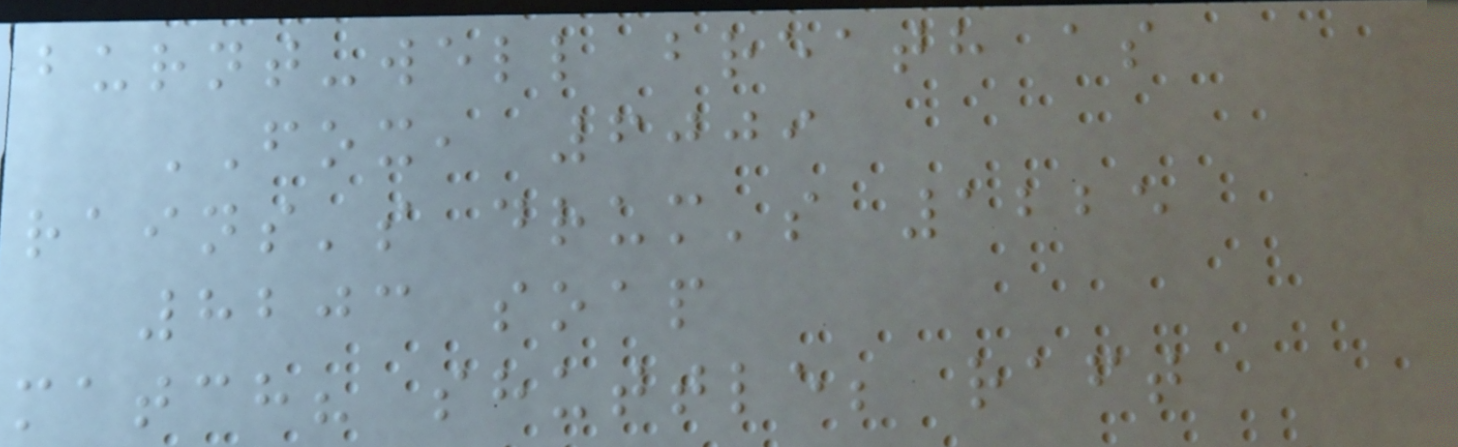burnt-well breath as
FOX, 6009
rains's drum's 1225
8203 soap
match? shuttle; raft
